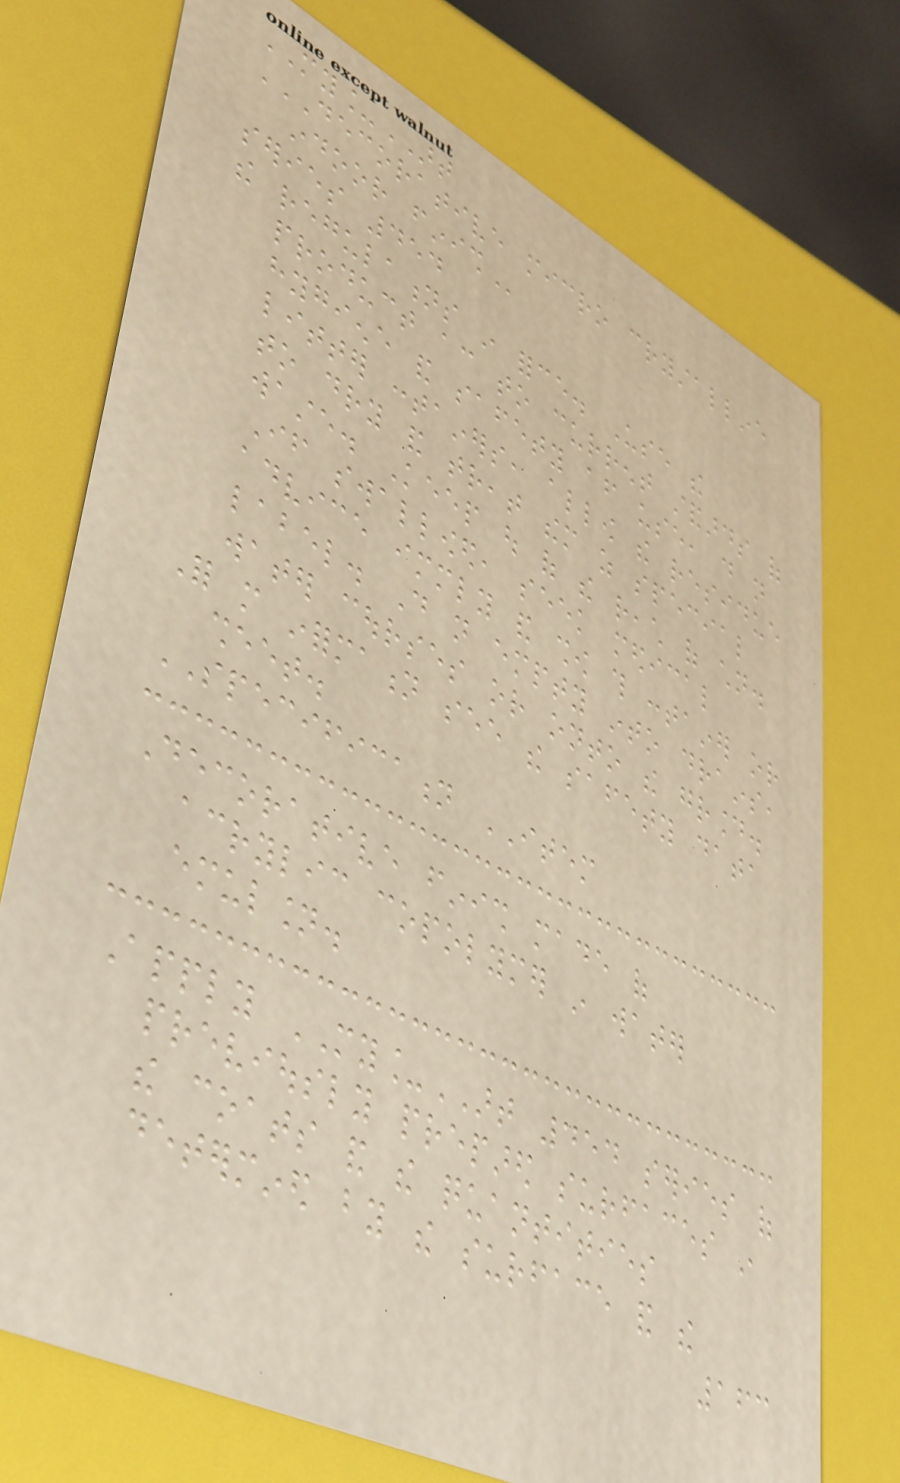MY_ART
DECORATIVE MICRO CRYSTALLINE
INDOOR FINISH
series 454
the regulations in force. Use the
product according to current standards of
hygiene and safety after use, do not
litter containers, allow the residue
to dry and treat them as special
waste. Keep out of the reach of children.
If swallowed, seek medical
advice immediately and show this container or
label. Do not empty into drains,
water courses or onto the ground.
For more information see the safety data
sheet.
SPECIFICATION ITEM
Decorative finish made of
acrylic copolymer in water
emulsion.
Apply MY_ART 454 series of
previously prepared surfaces in
the coats and the quantities
determined by the surface and the
163
